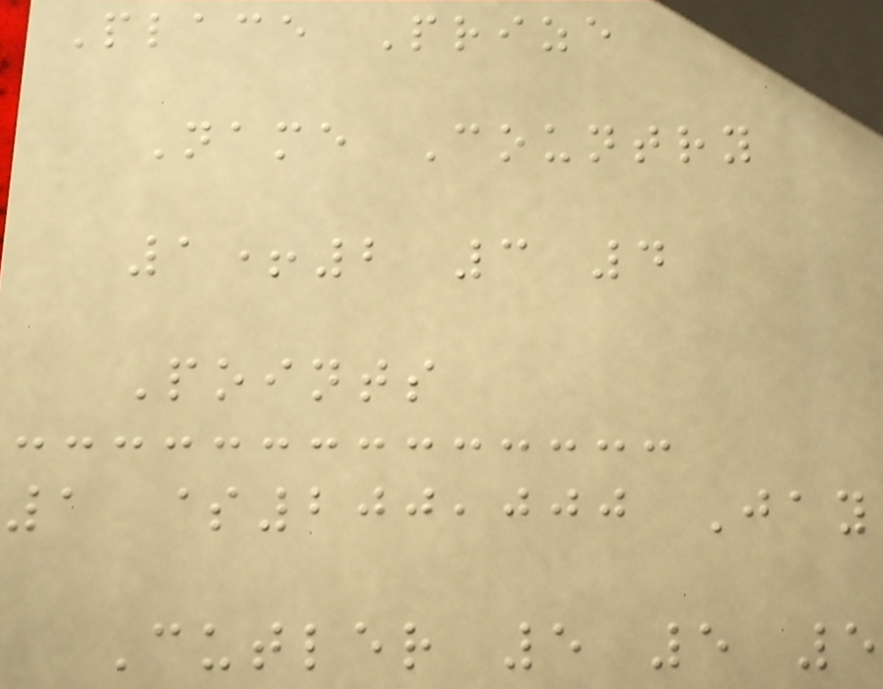Place Prize
Name Country
1+2 3 4
Points
1 $200,000 Jay
Cutler 5 5 5
